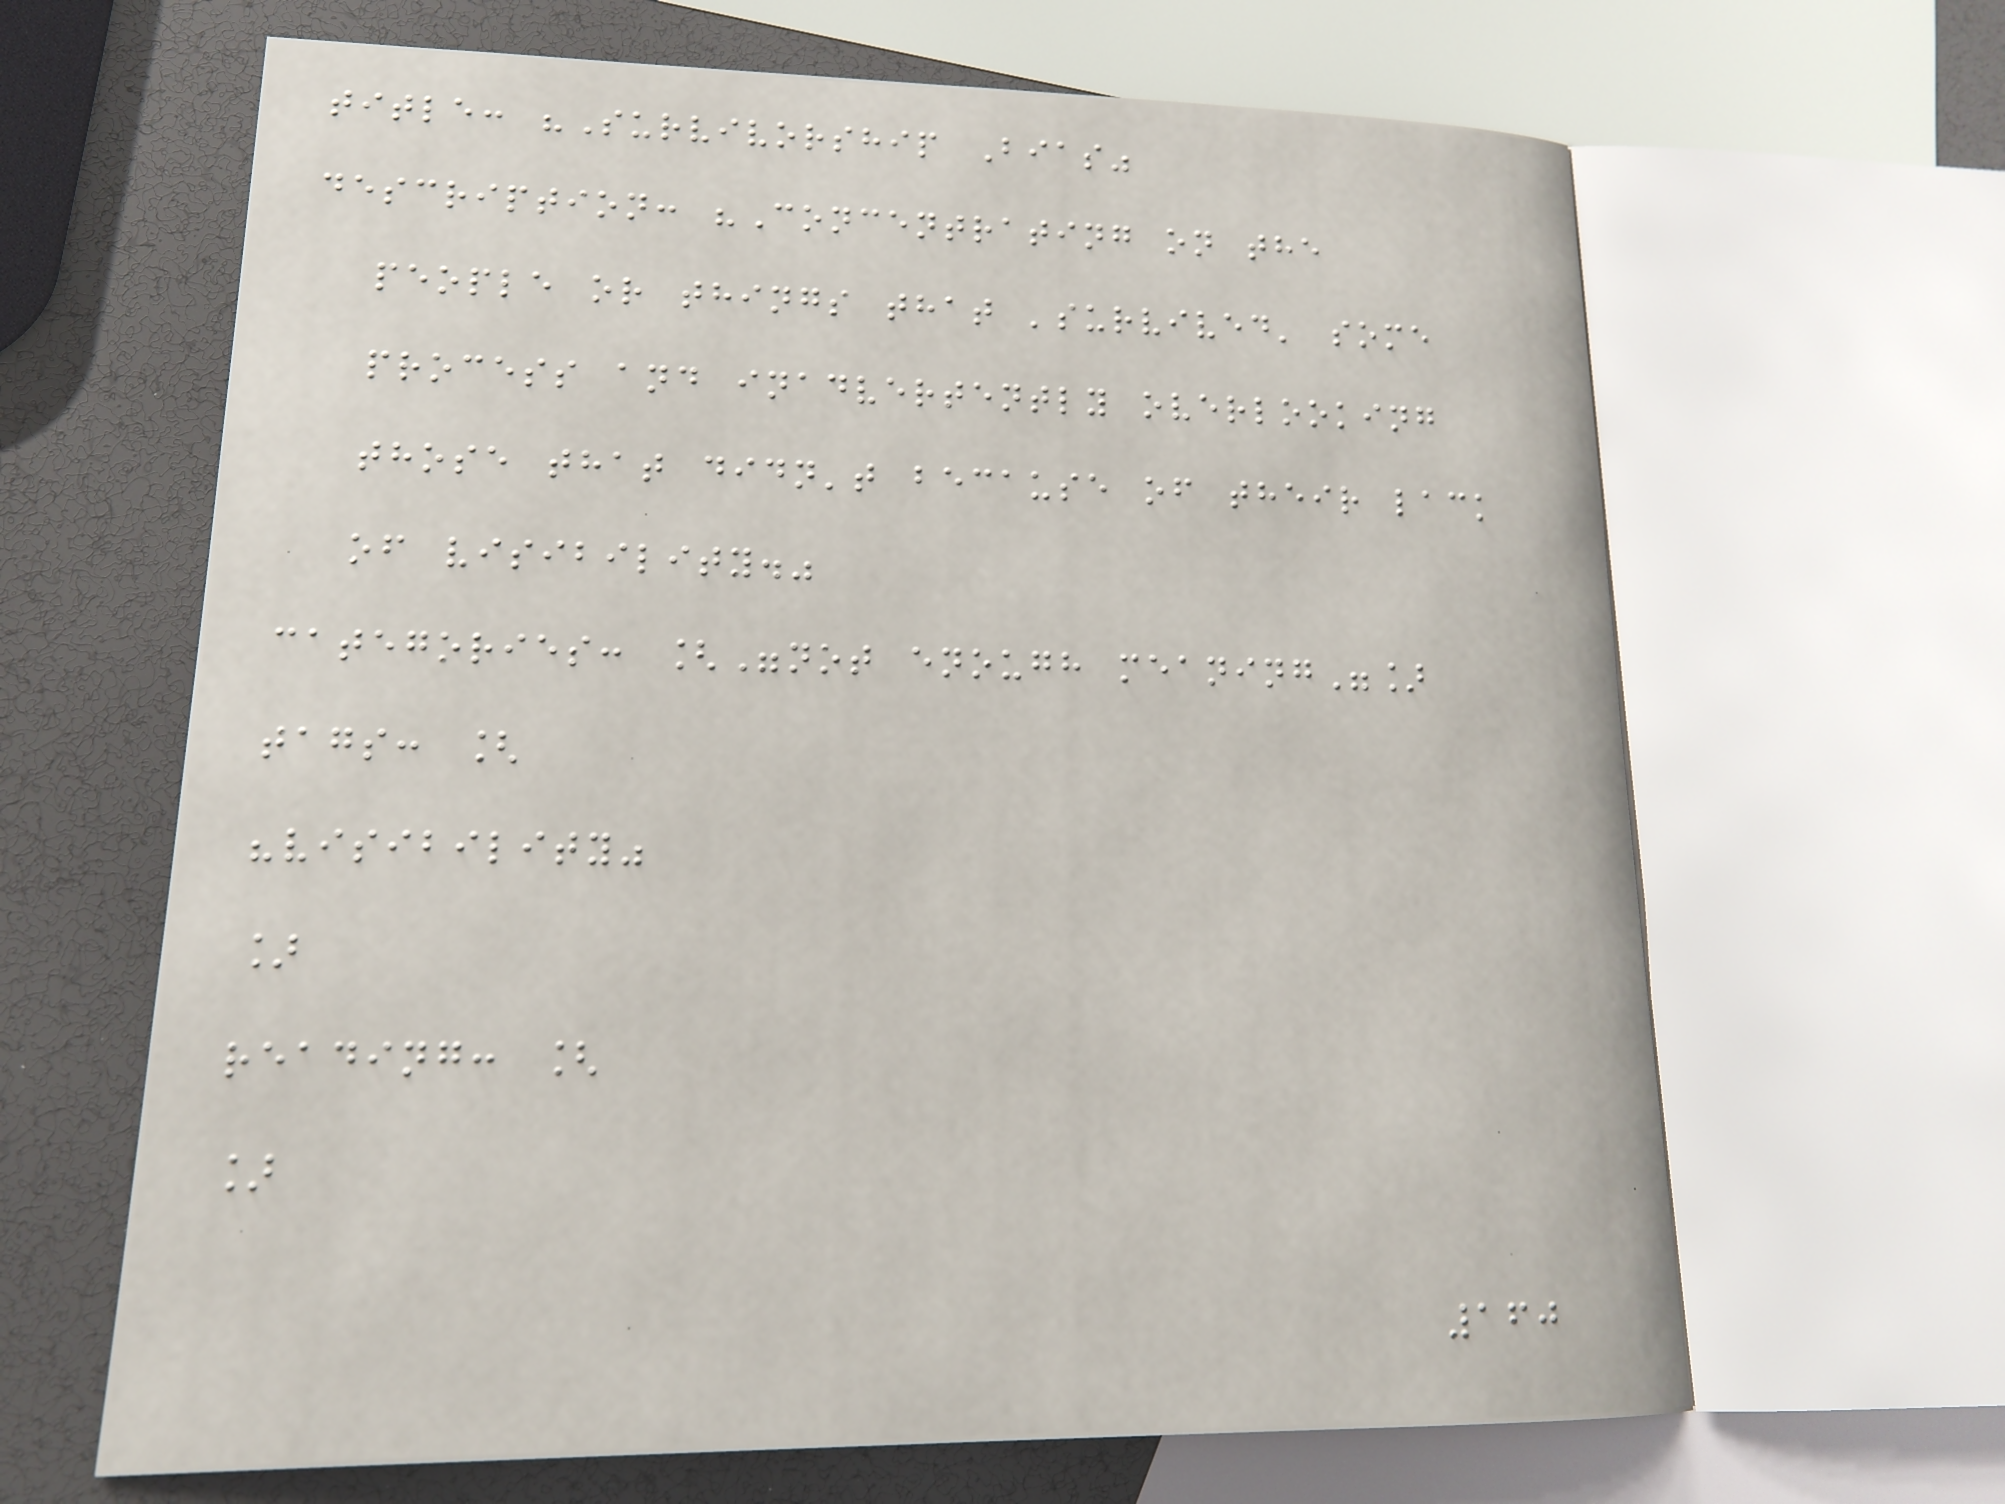title: "Survivorship Bias"
description: "Concentrating on the
people or things that 'survived' some
process and inadvertently overlooking
those that didn't because of their lack
of visibility."
categories: ["not enough meaning"]
tags: [
"visibility"
]
reading: [
]
160
